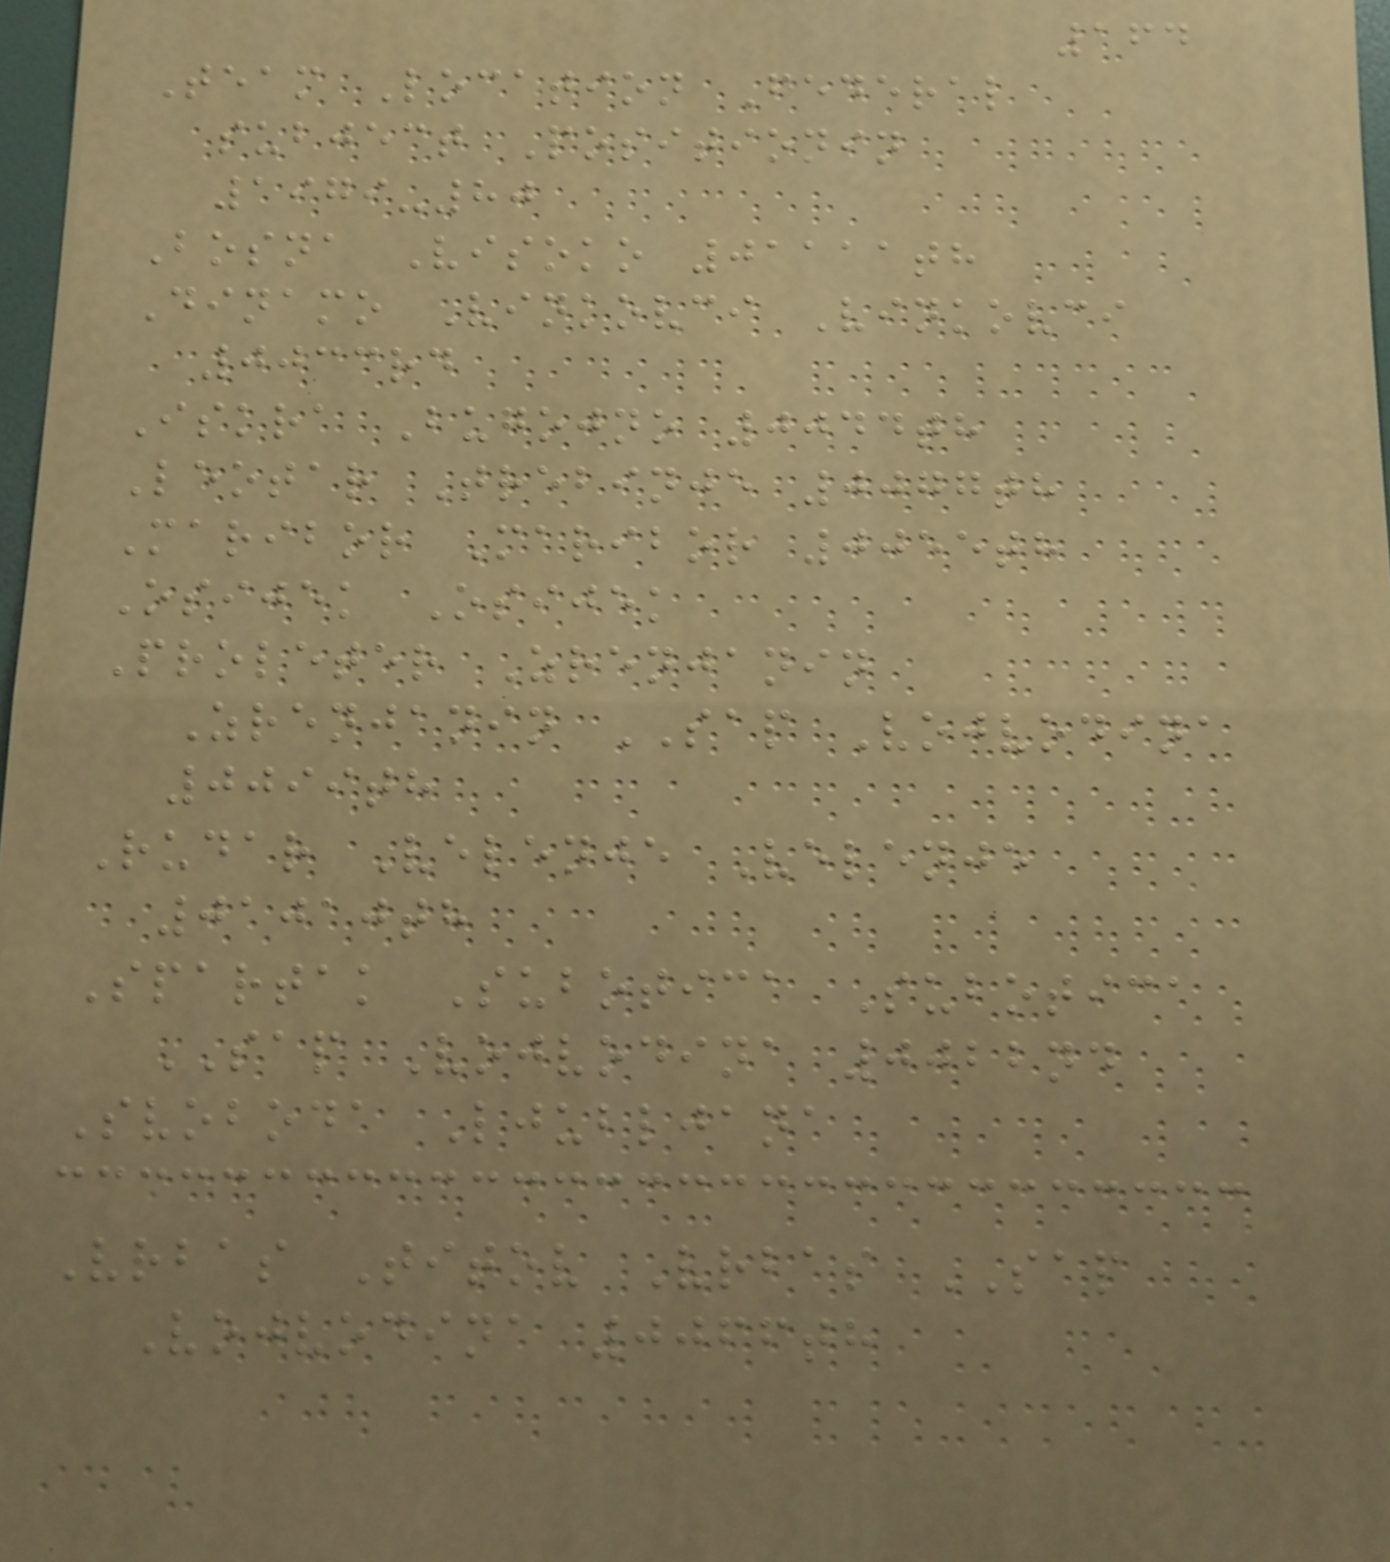164
Team Location Federal
subject Positionin
1979-80
Bosna Visoko 01111th
Dinamo Vinkovci Vinkovci
0033rd
Iskra Bugojno 0044th
Leotar Trebinje 0077th
Maribor Maribor 0055th
Osijek Osijek
Proleter Zrenjanin
Zrenjanin SAP Vojvodina
0099th
Rudar Velenje Velenje
01010th
Spartak Subotica Subotica
SAP Vojvodina 0022nd
Svoboda Ljubljana
Vrbas Titov Vrbas SAP
Vojvodina 0066th
